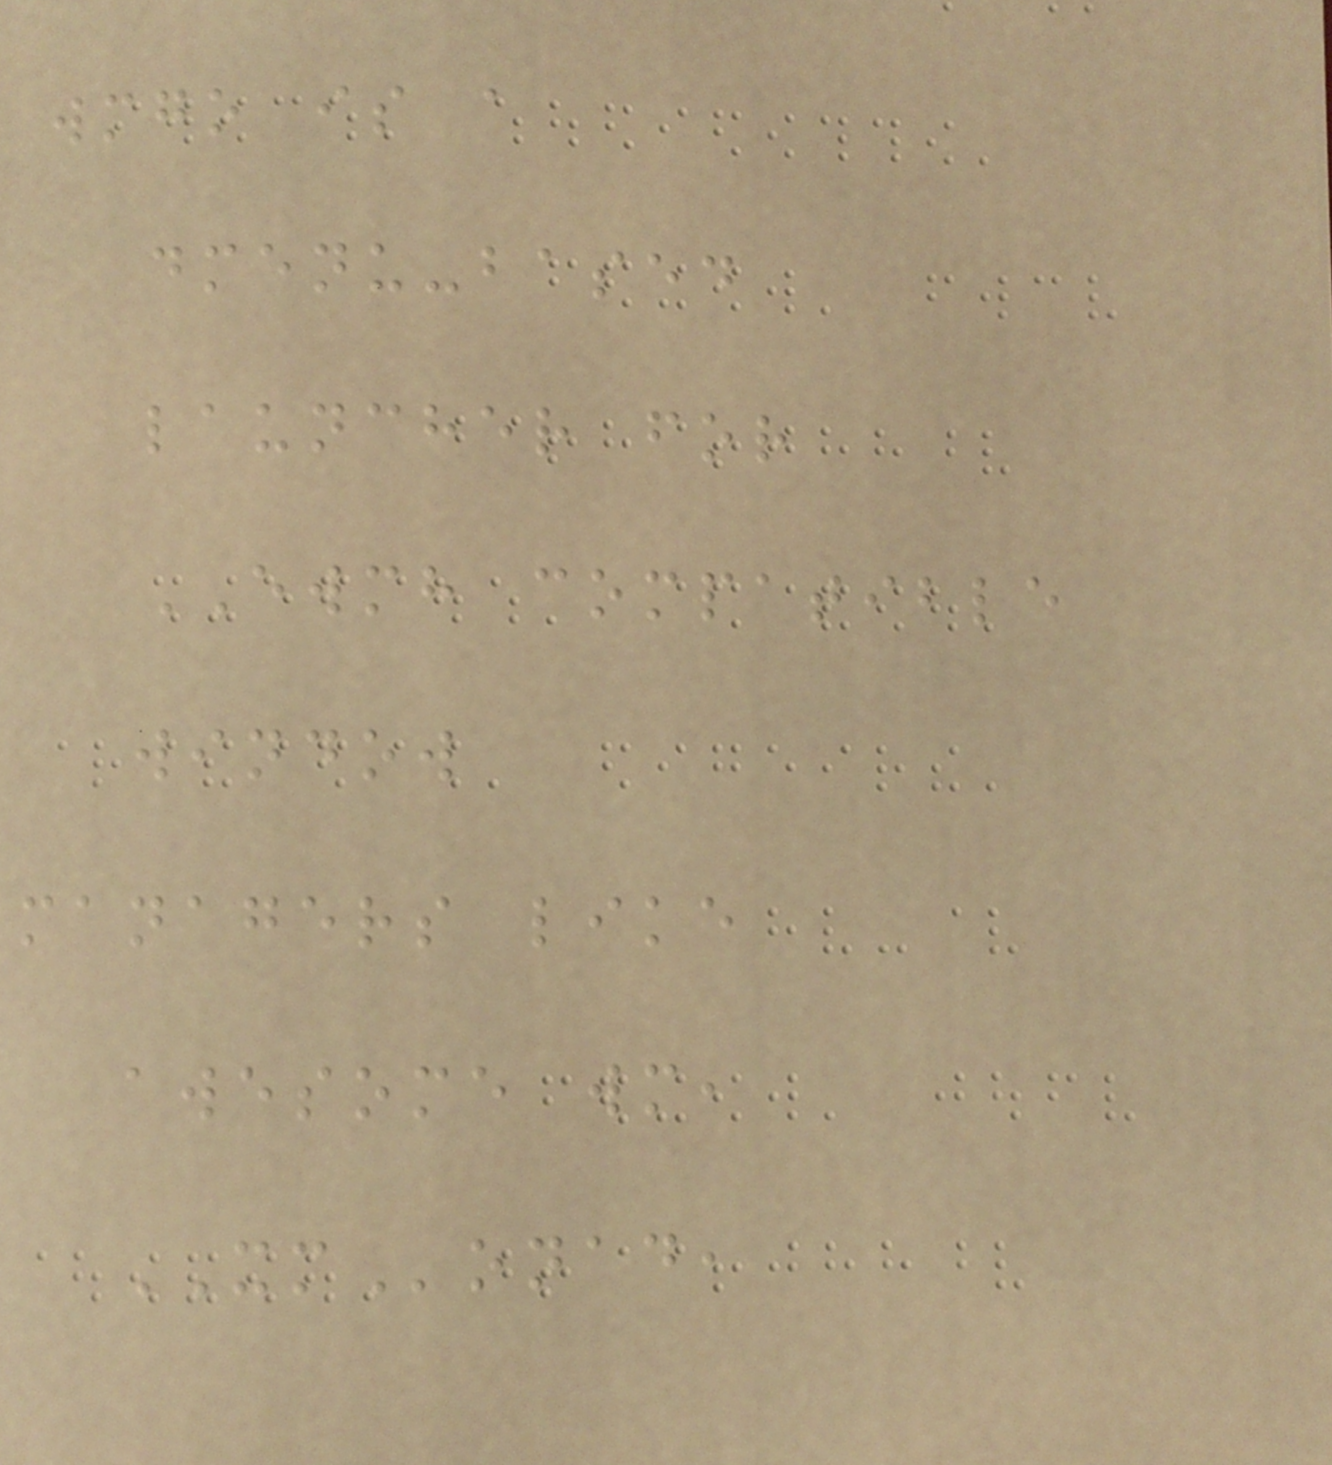wmgo is a
dmenu-based
launcher for
EWMH compatible
window
managers like
awesome wm,
XMonad,
